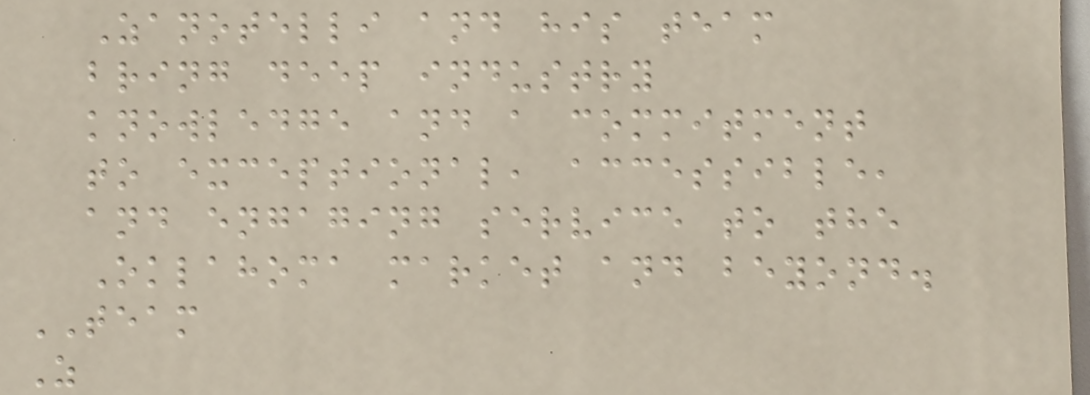Zanotelli and his team
bring deep industry
knowledge and a commitment
to exceptional, accessible,
and engaging service to the
Oklahoma market and beyond.
TEAM
Z
